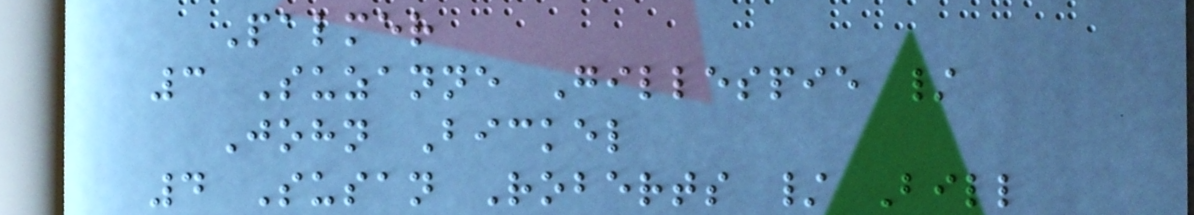Palmer
3 Suzanne Gillespie /
John Bickel
4 Susan Roberts / Bill
